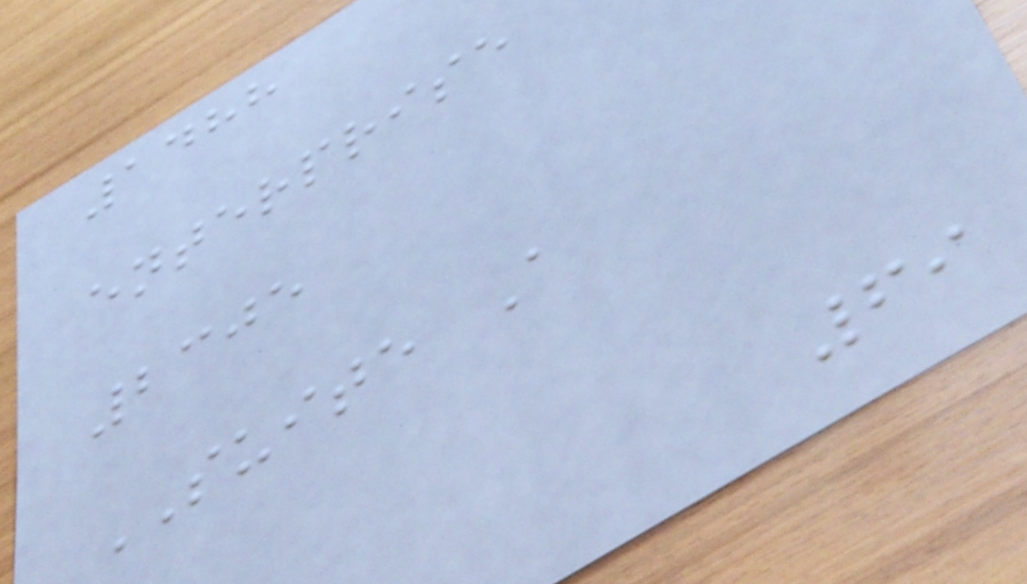1488
enterprise
2305
SUITE A
69
